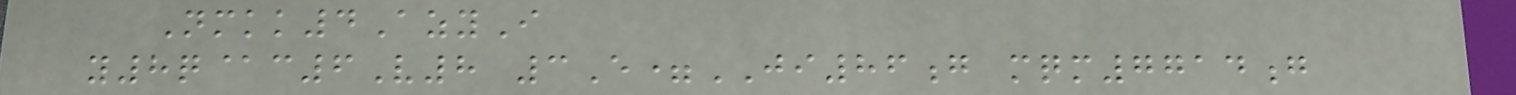Nmkk4AzyI
y8q@c6V8 3E=JI86g mqm7714g
